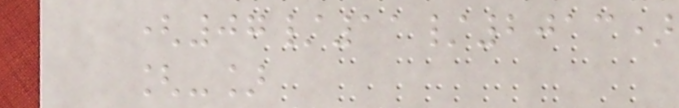(07/11/2013)
[-]
